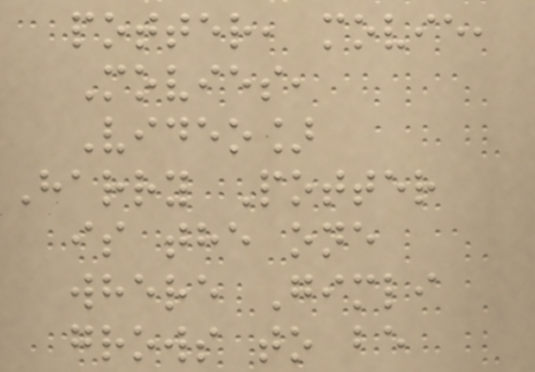potter, movie,
Movies,
Video]
Harry Potter
is the one
where Gimli
grows to be
